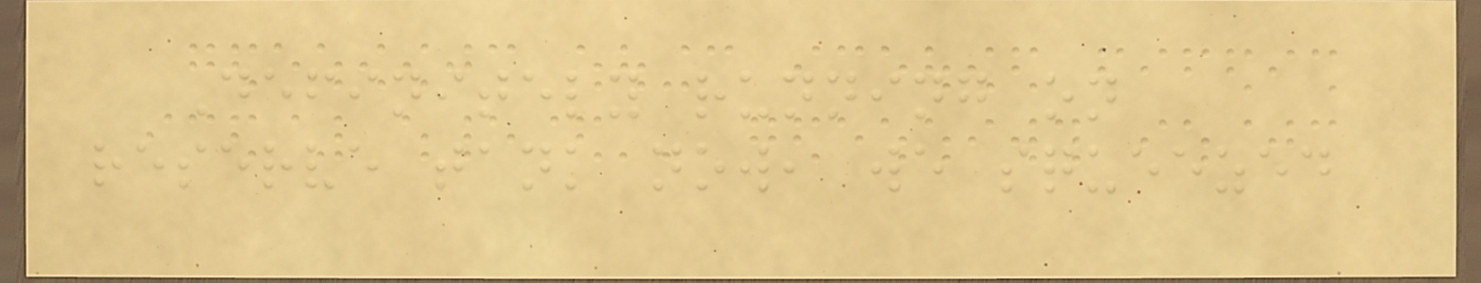Definitely running on
reserve tank now, we squeezed
